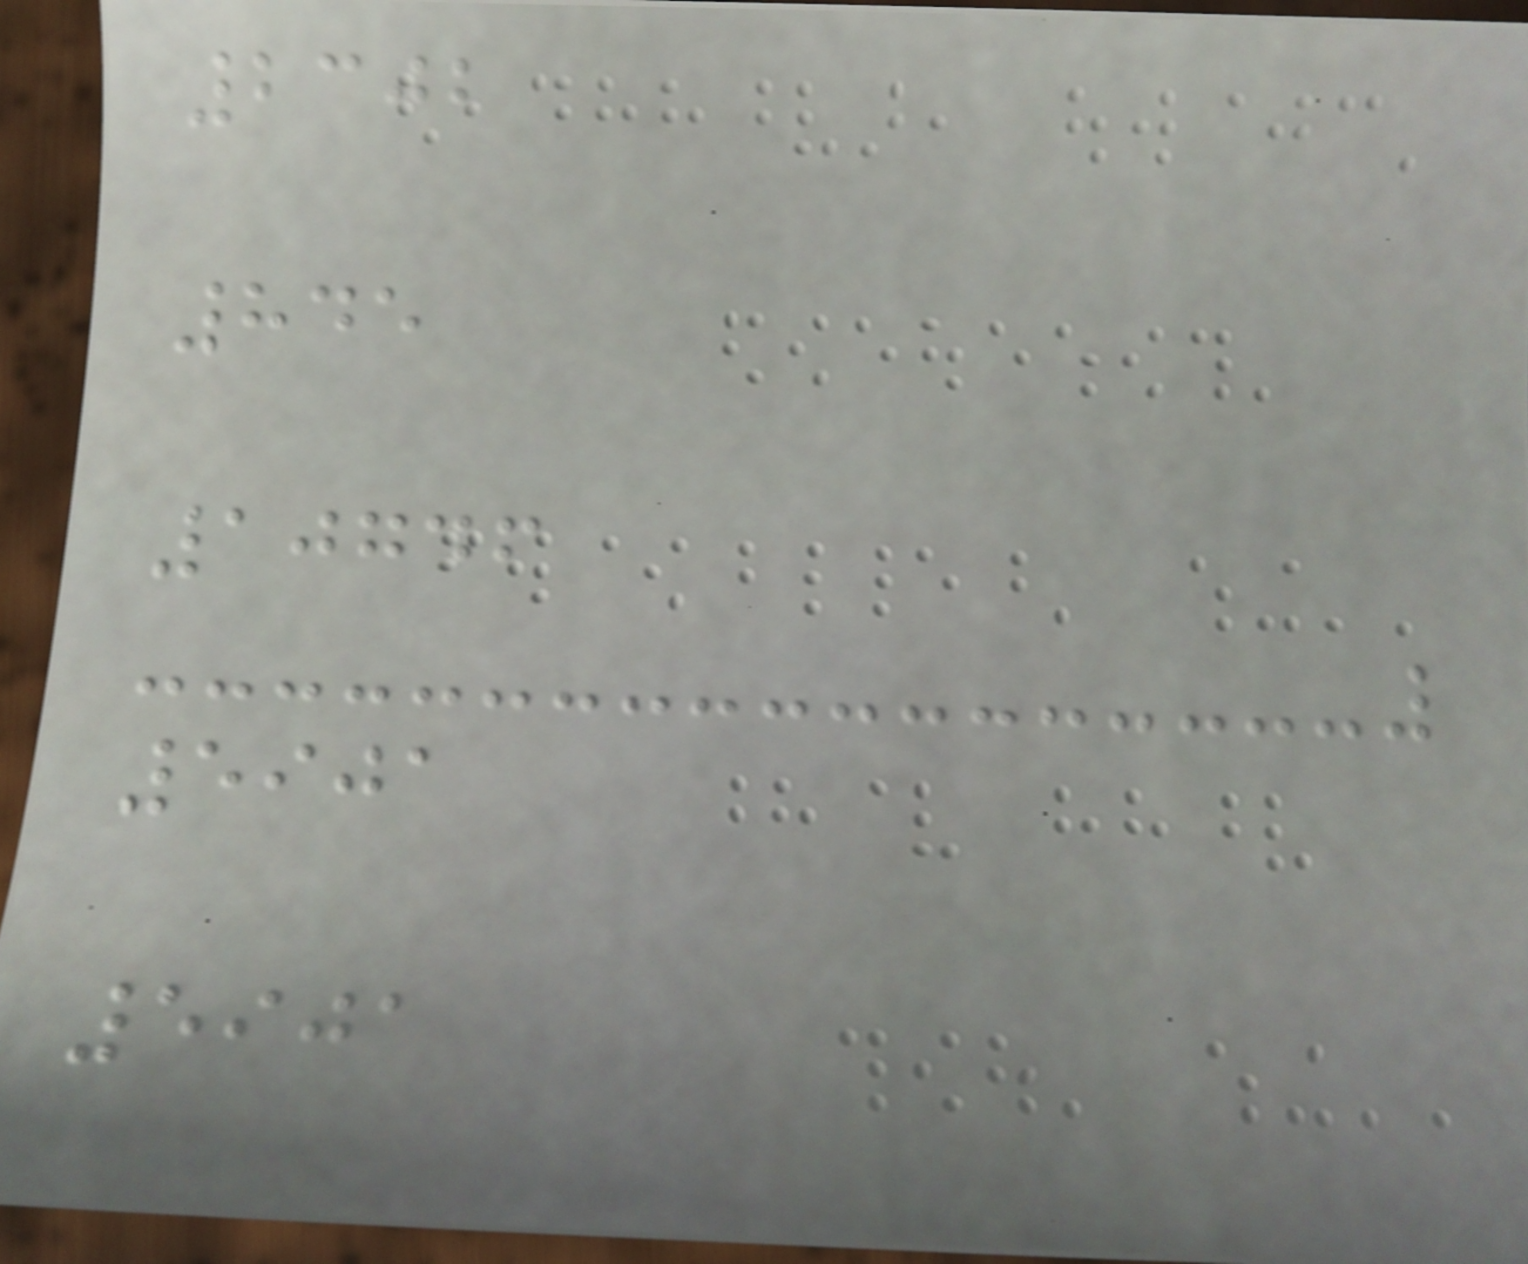2302
845
10746
5901
5901
